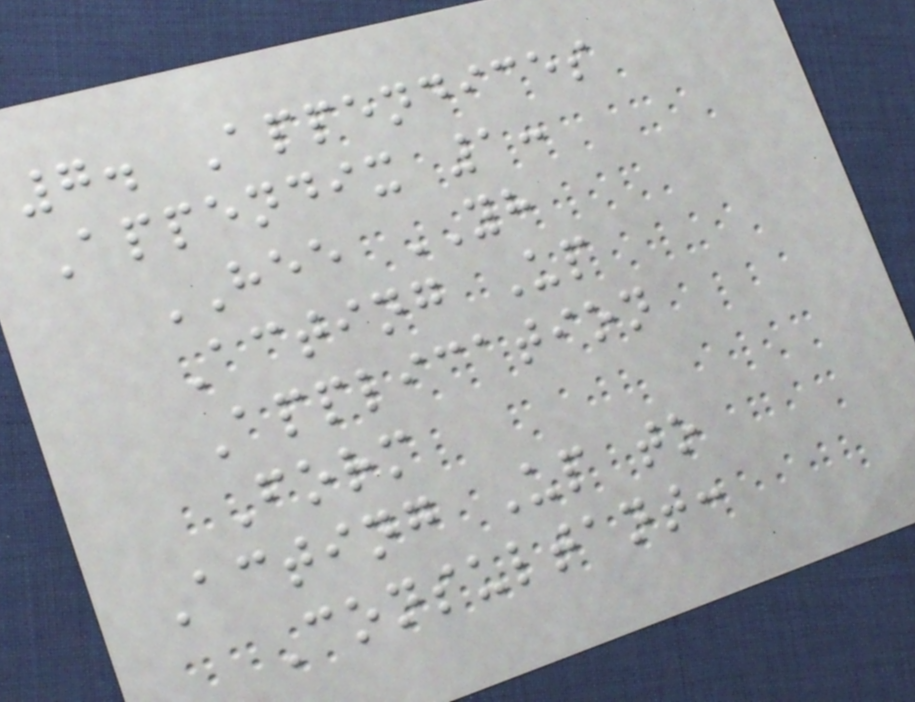7. Appendices
Appendix 1:
HEE YH
Acting Up
Application
Form
Acting Up to
Consultant:
